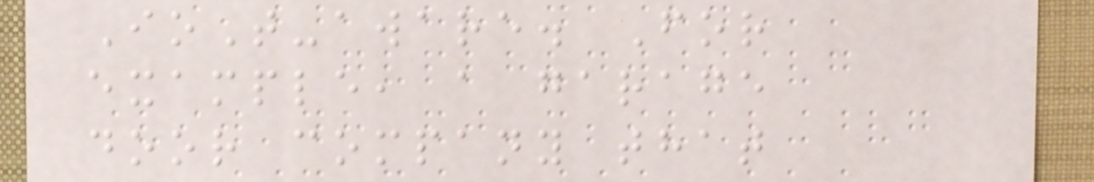IoT-aware. For
example, a garage
door company that
